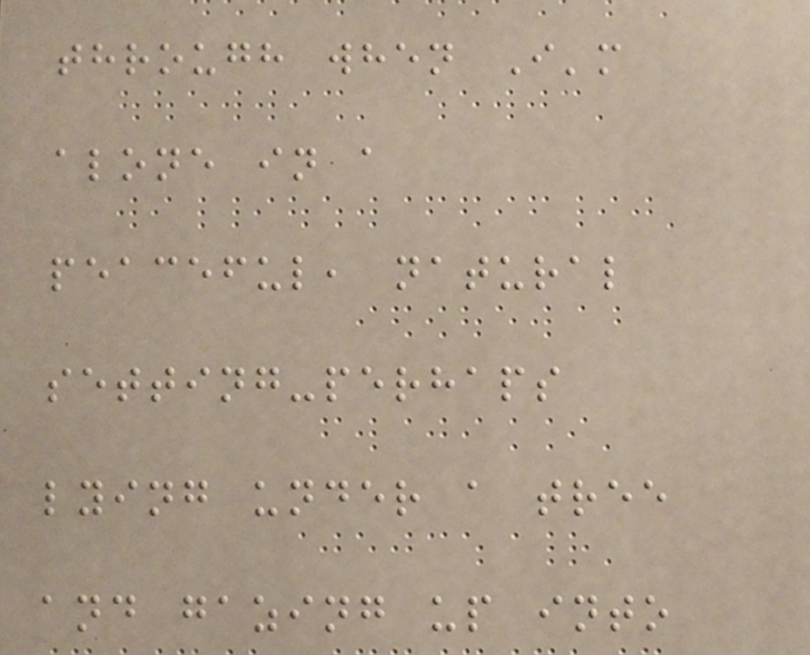through when I'm
alone in a
peaceful, natural
setting-perhaps
lying under a tree
and gazing up into
